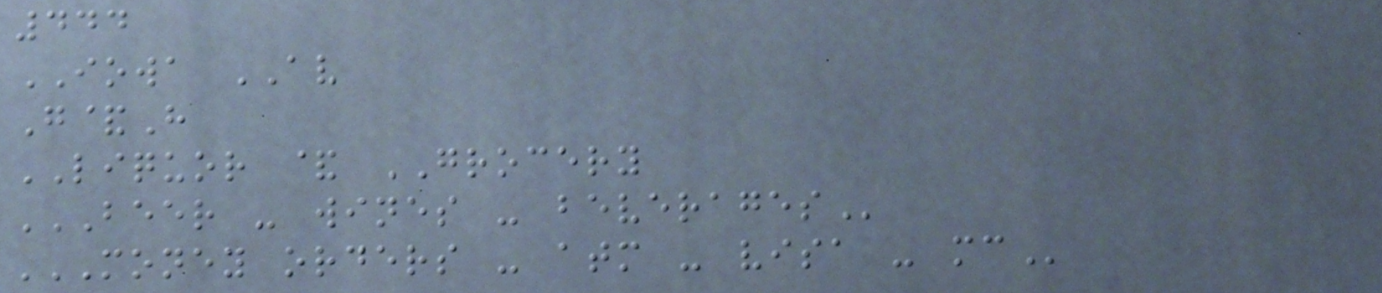444
IOWA AV
G&H
LIQUOR & GROCERY
BEER - WINES - BEVERAGES
MONEY ORDERS - ATM - VISA - MC
